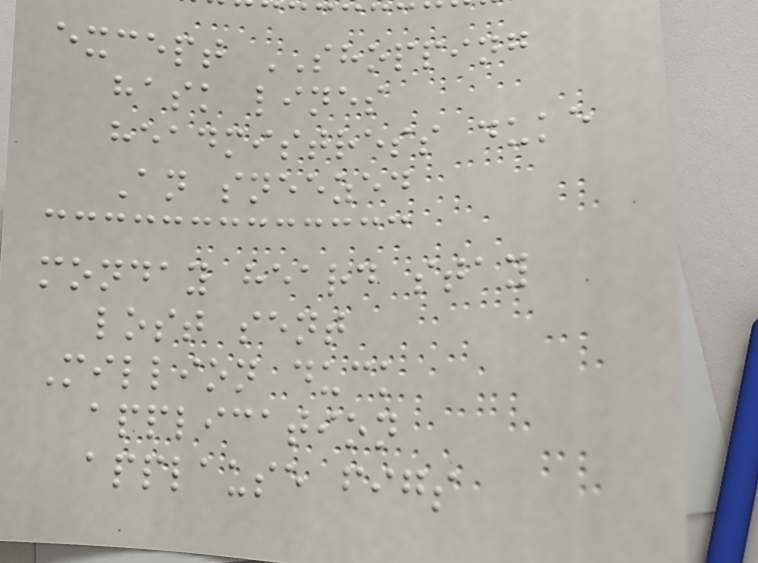except SHOPPING
hask lines
headmistress duke
An sneezed
monday heard stay
lost sent
Million duck
application
applause figs
